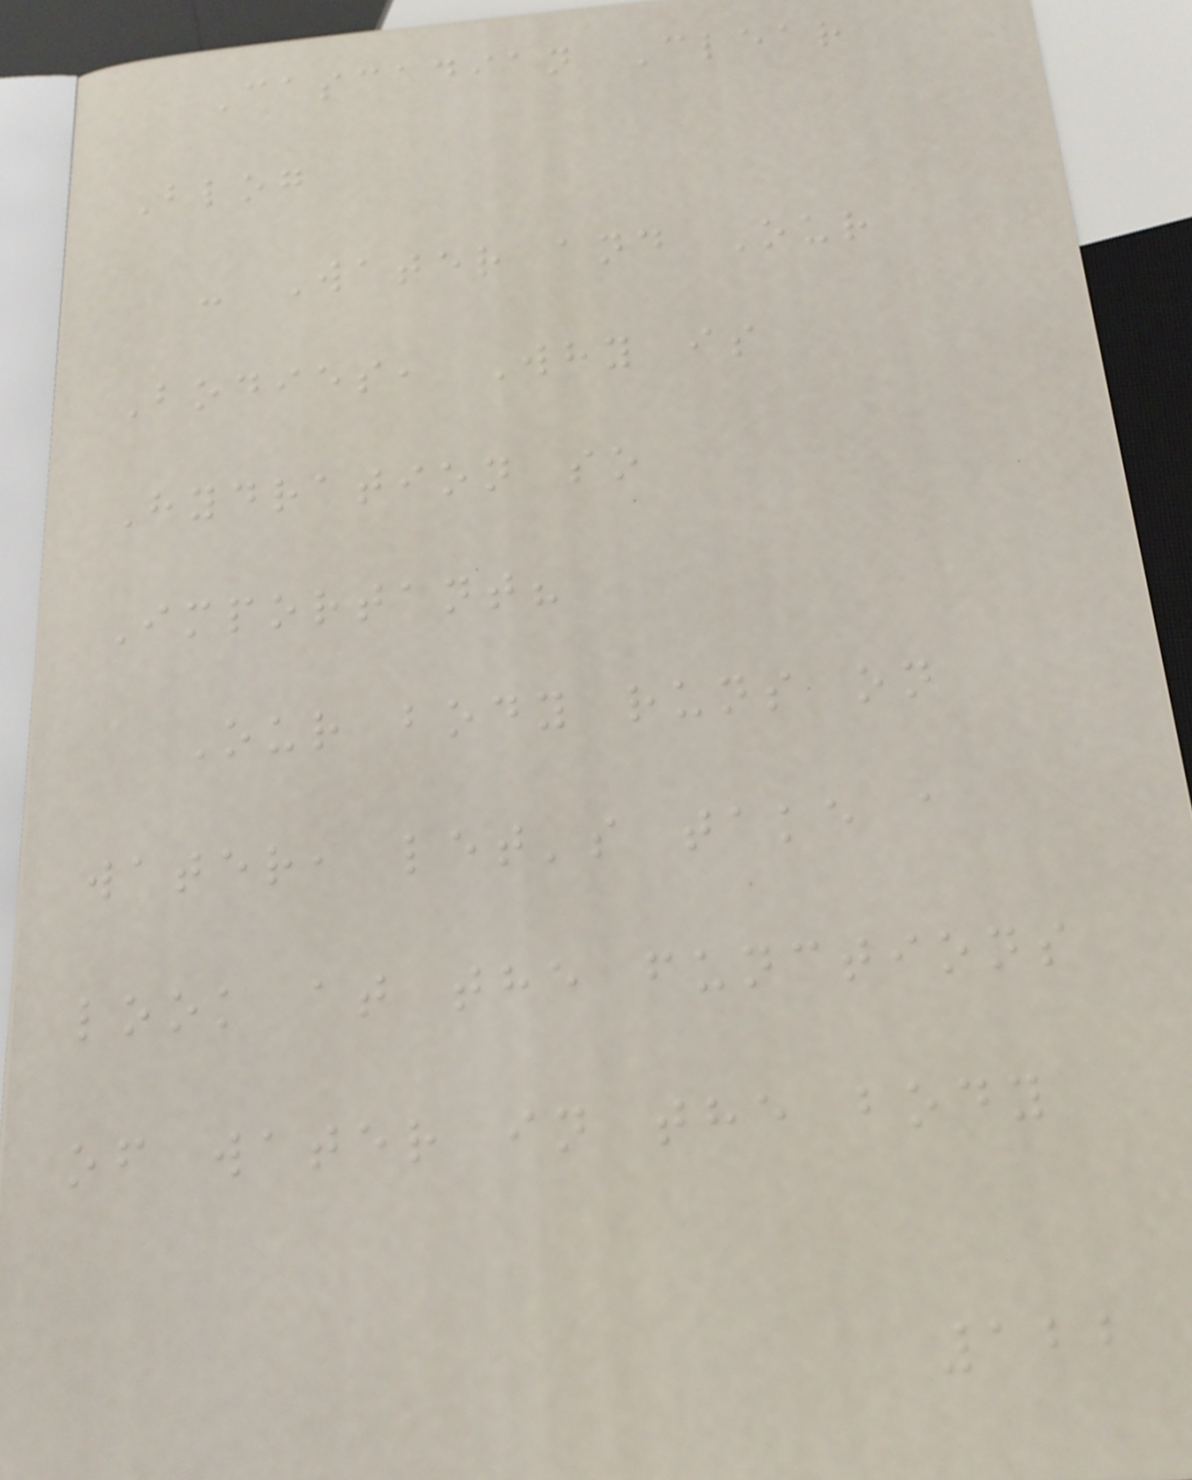Cascadian Clear
Blog
- Water and Our
Bodies, Why is
Hydration so
Important?
Our body runs on
water, let's take a
look at the functions
of water in the body
122
